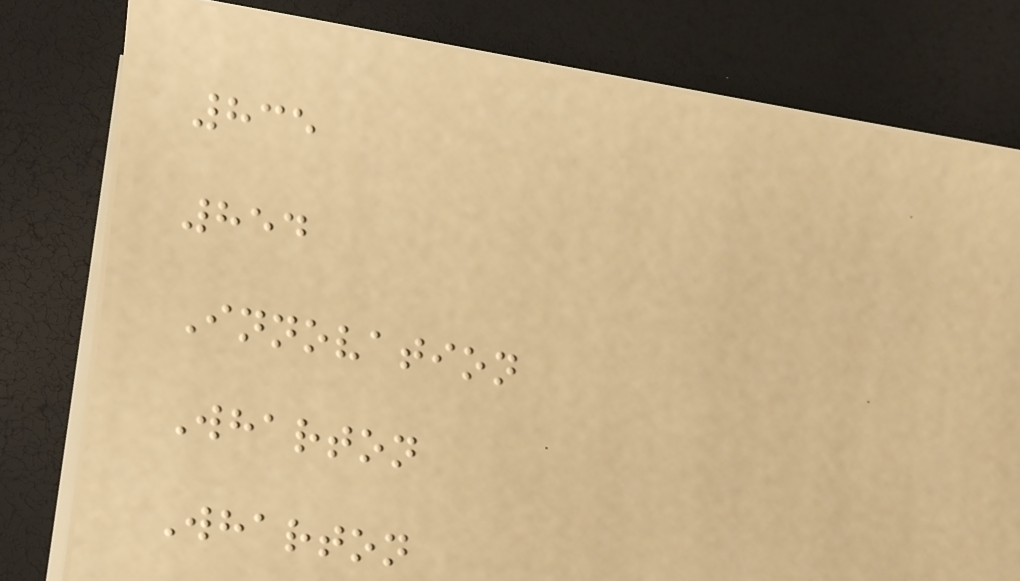835
854
Innovation
Wharton
Wharton
